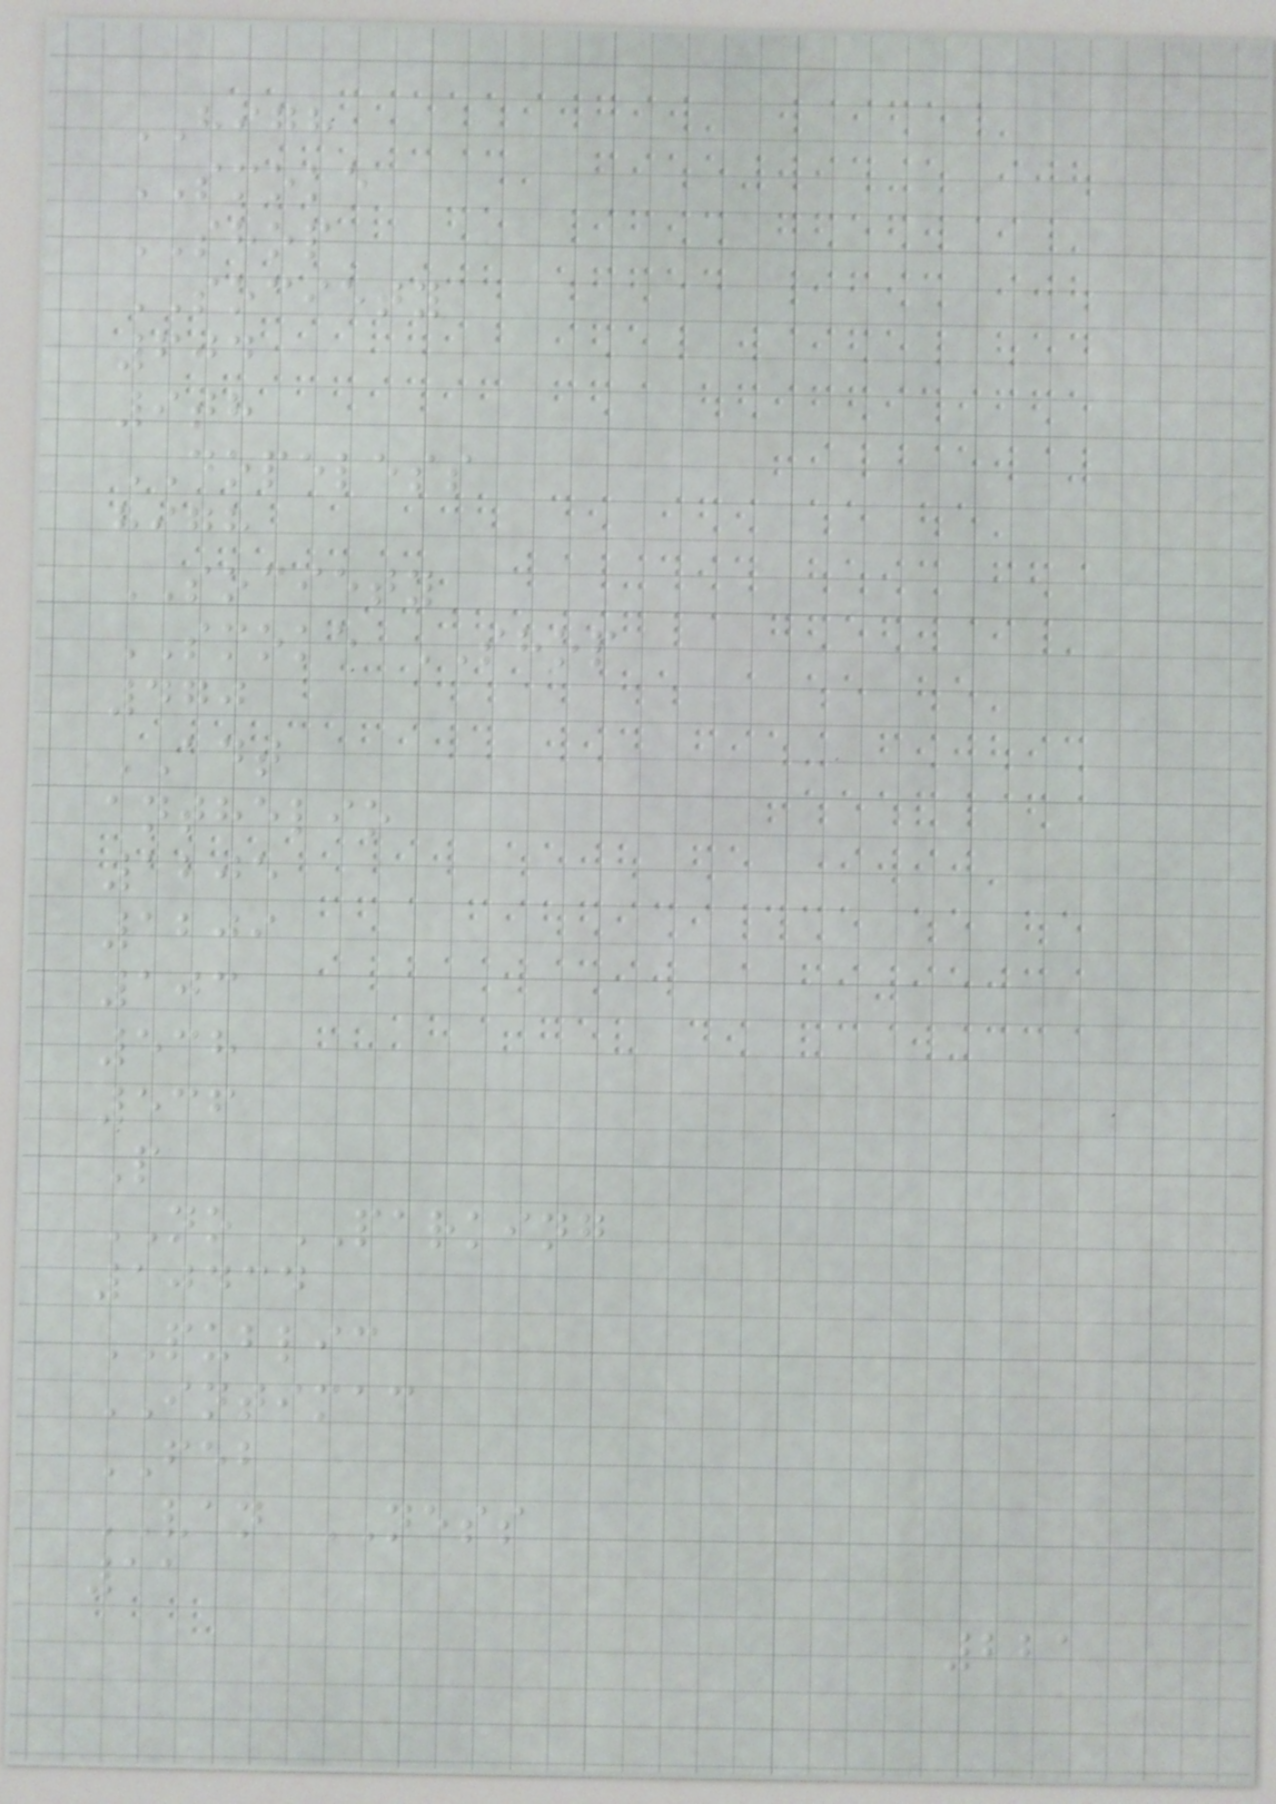HIGH
SMOKE
SHOP
SOCIETY
604
9th
DOPELESS
high
SOCIETY
SMOKE SHOP
470
ADT
anthelio
1205
1209
103
538
536
P
NO PARKING
10434
PUBLIC
INTIMAC
FEB
VAN NESS
11
221
